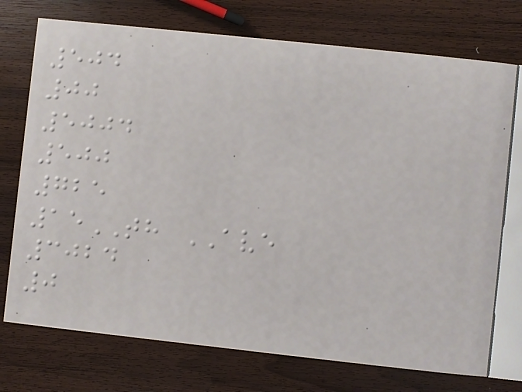504
00
5004
500
725
15TH AVE
3024
0
